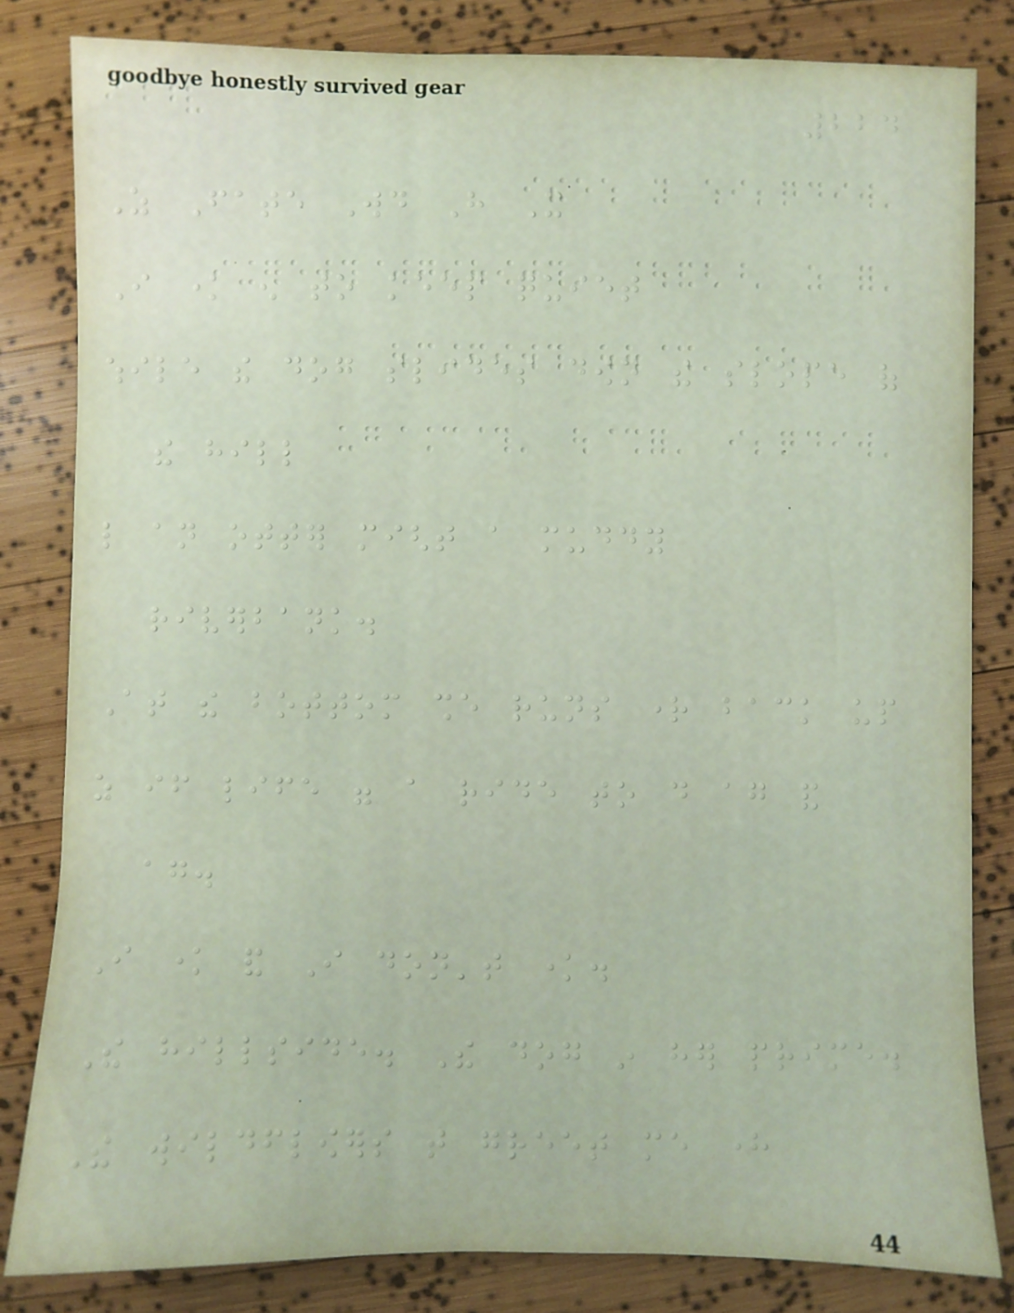224
As Fate Would Have It
I know enough to keep quiet
while the dog slides down the slope of
the hill
like an otter might a muddy
riverbank.
At the bottom she runs right back up
as if life were a ride to do again and
again.
I know and I don't know.
The hillside. The dog in her prime.
The wildflowers that greet me here
